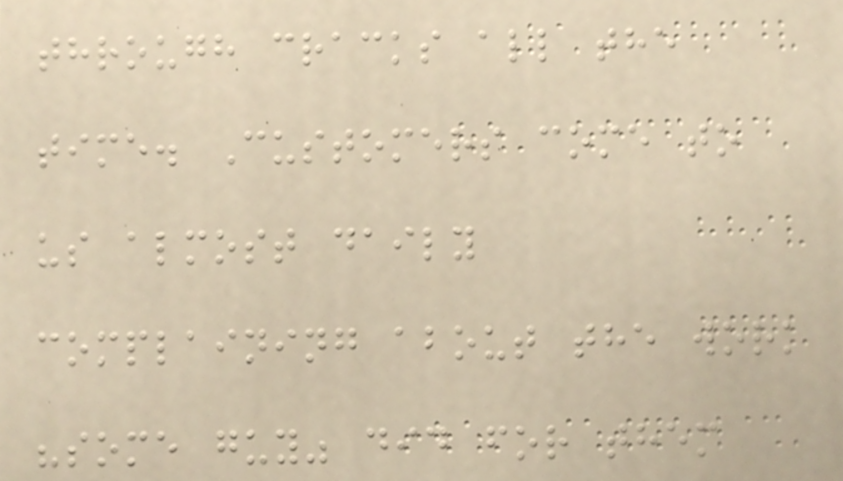through cracks all the
time. Customers come to
us almost daily
complaining about the work
"some guy" did for them
